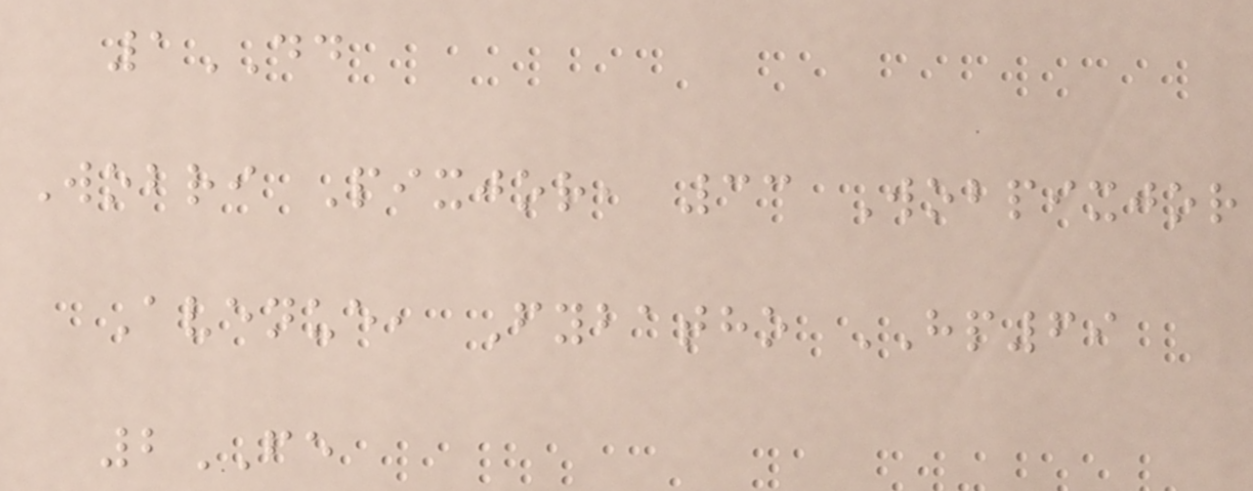1DD
Wobri Pixjor, 33 Wobpixjor
Avenue, Fybatho HP69
2FE
